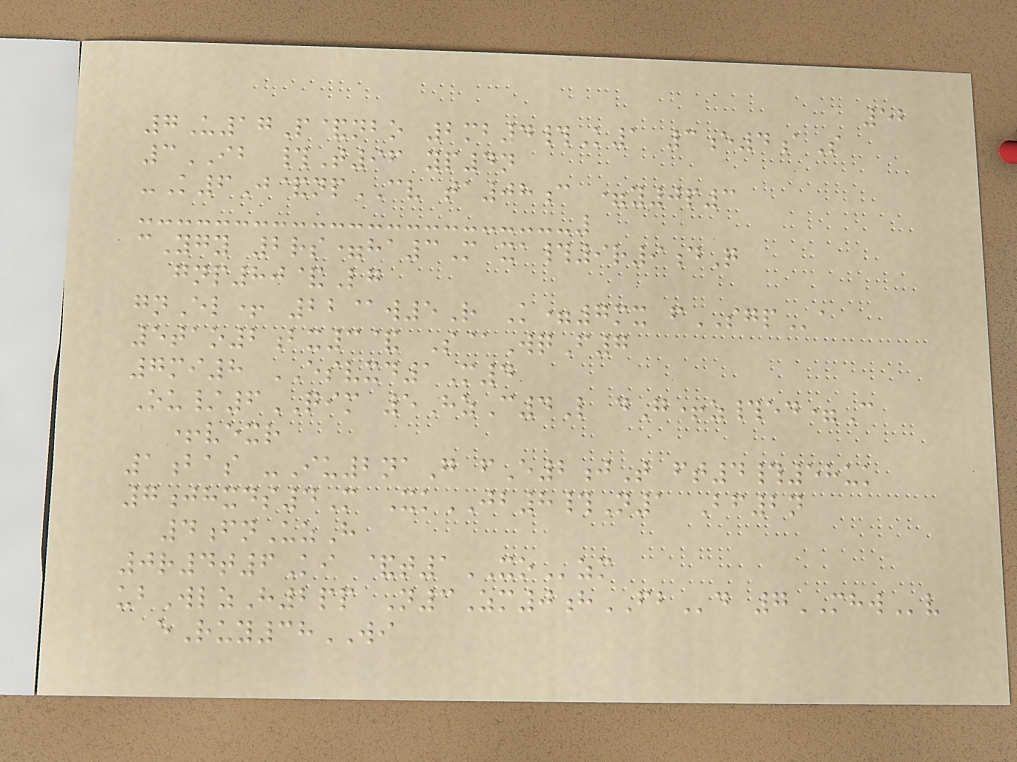52
7U17P&nbo 2mb4#K1 3e4aS
3IB #T96 yp4n
-K6J&npCV ta08c =y0p3
cYgy 2rs=ha3M xa#9r9dQ
gnp80&Lg
gnEl+ 22@w5R K=7mx fSGPa
5tao2bx3& S@WqF7
7mi8 ESVXD1M4
Ou/6QIM 5HzC4L dG+z#ed=C
+vexr
1bas -Iu2naG fE2jT ft4#58uk
7jhxds4M XkJB8#N1 Bf2n
4fnUzH
0r4t6Ki &t1XOzm
ubWlzH2pp N3Zm0hFBd 7MHWv
eRuy38WI
